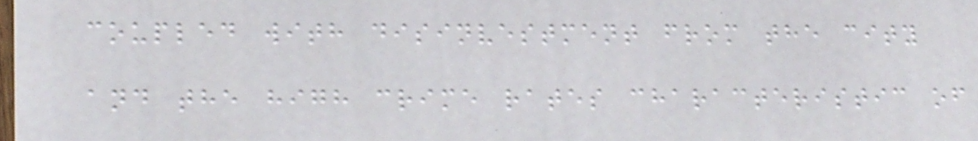coupled with disinvestment from the city
and the high crime rates characteristic of
